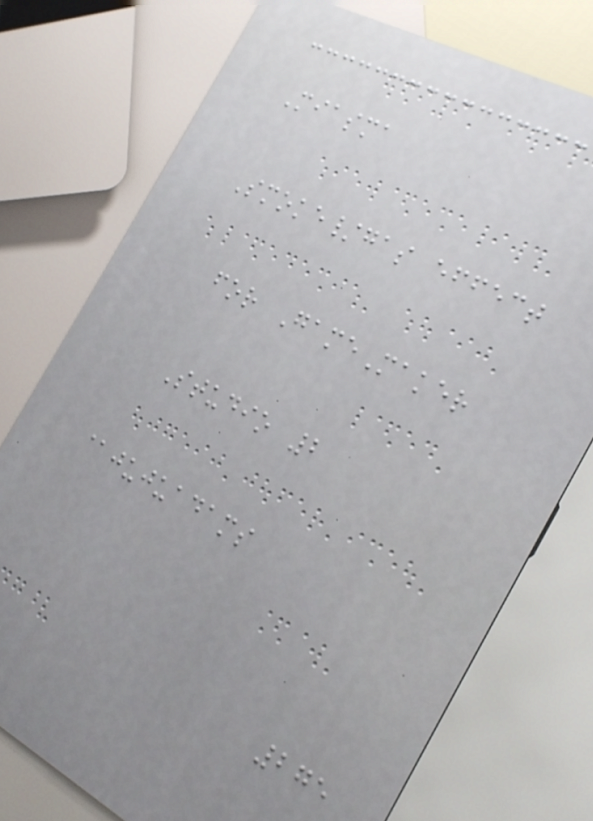Miasma
Smoke/gas effect
for GameMaker
Studio 2
@jujuadams
275
